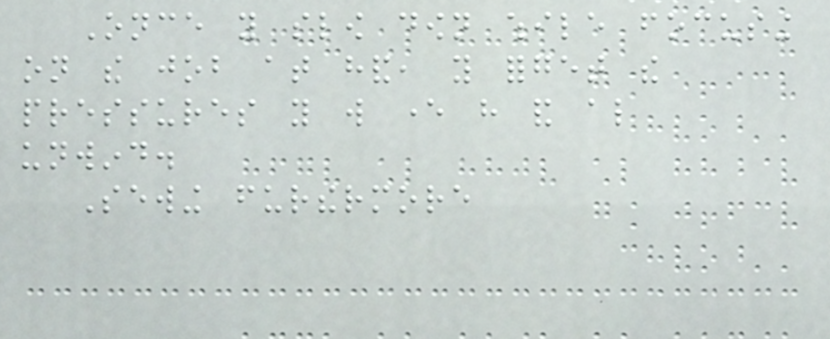Once you slow down while focusing
on the job at hand, you forget the
pressures you will ever have and also
unwind.
Sewing furthermore
